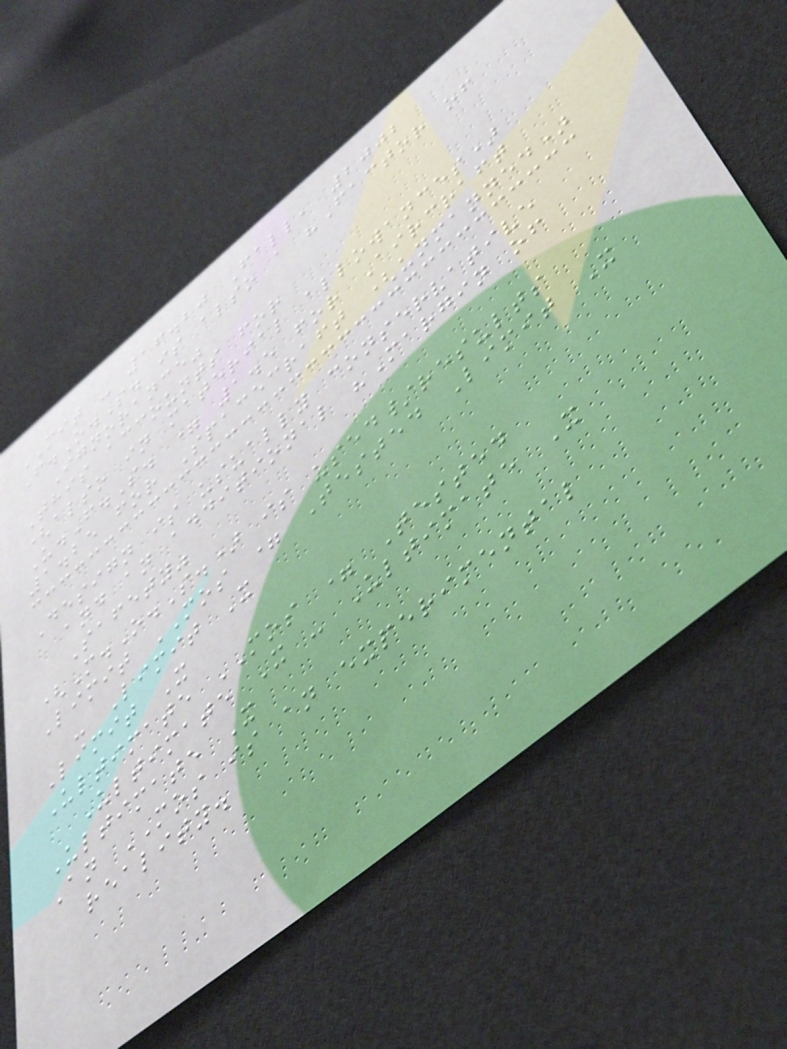MIT - 16.20 Fall, 2002
F.O.S. is also a "Factor of
Ignorance"
This accounts for
(also in material allowances)
U.F.S. = 1.5 for Aircraft
1.25 for Spacecraft (unmanned)
Design is usually conservative
and an additional "Margin of
Safety"
(M.O.S.) is used/results
Limit MOS = Tested Limit X
- Limit X
Limit X
Ultimate MOS = Tested
Ultimate X - Ultimate X
Ultimate X
An MOS is an experimental
reality.
